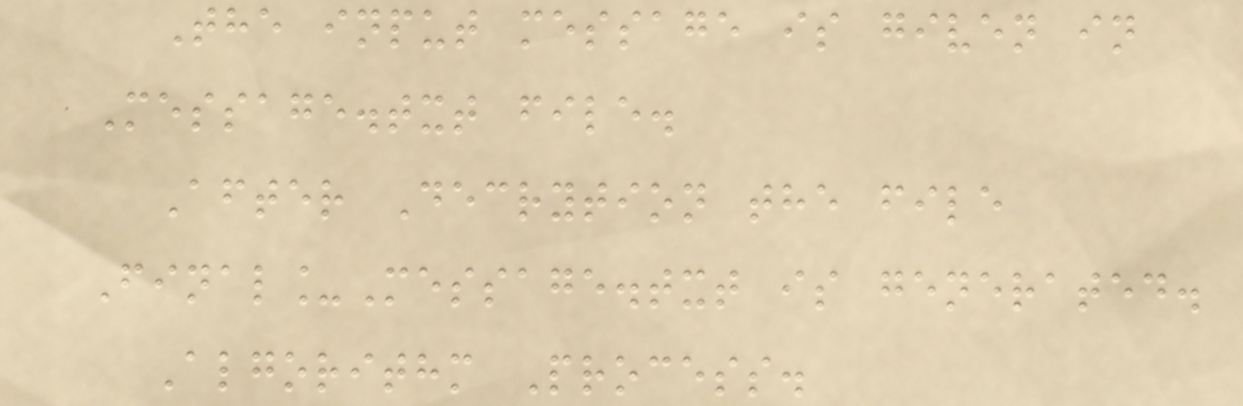The input message is given in
Message.txt file.
After Decrytion the file
Final_Message.txt is generated.
Algorithm Process.
